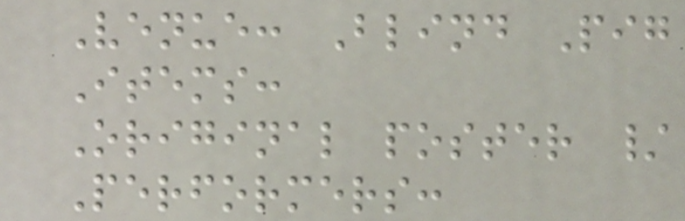Venue: Blind Pig
Items:
Original poster /
Performers:
